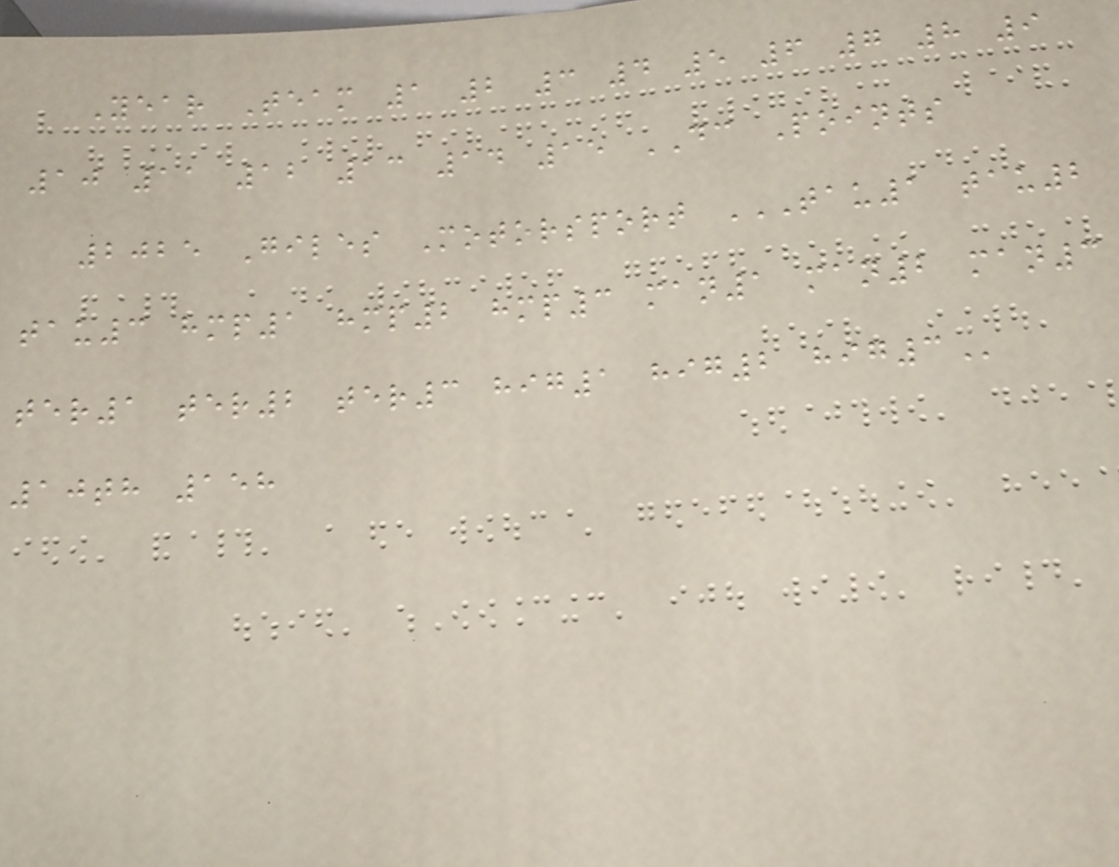Year Team 1 2 3 4 5 6 7 8 9
10 11 12 13 14 15 DC Points
2025 Giles Motorsport TAU1 TAU2
TAU3 HMP1 HMP2 HMP3 MAN1 MAN2 MAN3
TER1 TER2 TER3 HIG1 HIG2 HIG3
10th 158
